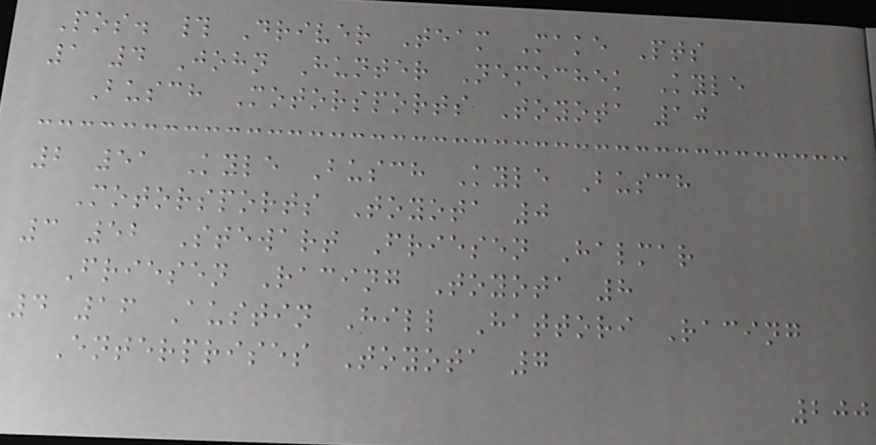Pos. # Driver Team Make Pts
1 4 John Hunter Nemechek Kyle
Busch Motorsports Toyota 10
2 51 Kyle Busch Kyle Busch
Motorsports Toyota 0
3 52 Stewart Friesen Halmar
Friesen Racing Toyota 8
4 16 Austin Hill Hattori Racing
Enterprises Toyota 7
200
